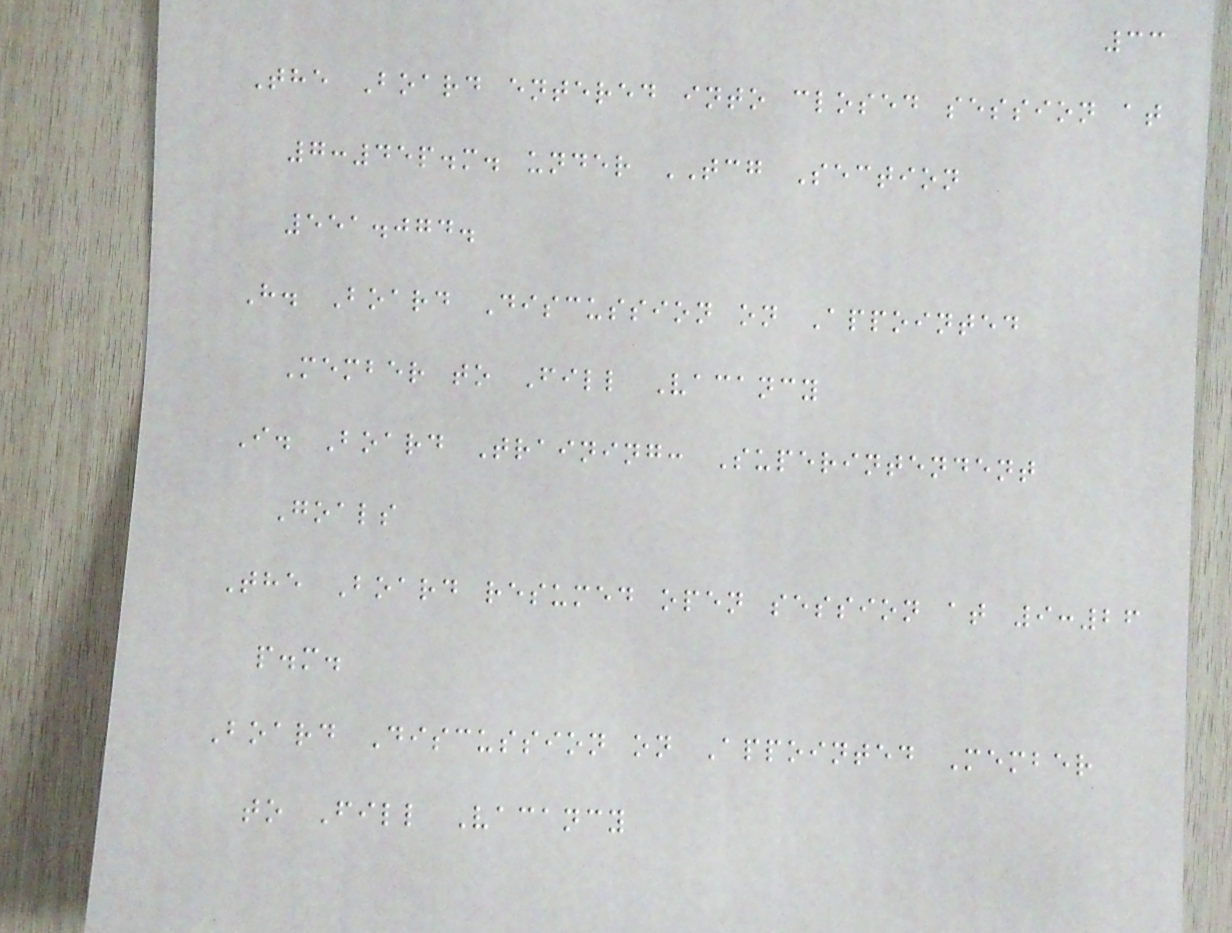33
The Board entered into closed session at
7:45p.m. under TCG Section
551.074.
H. Board Discussion on Appointed
Member to Fill Vacancy
I. Board Training: Superintendent
Goals
The Board resumed open session at 9:26
p.m.
Board Discussion on Appointed Member
to Fill Vacancy
